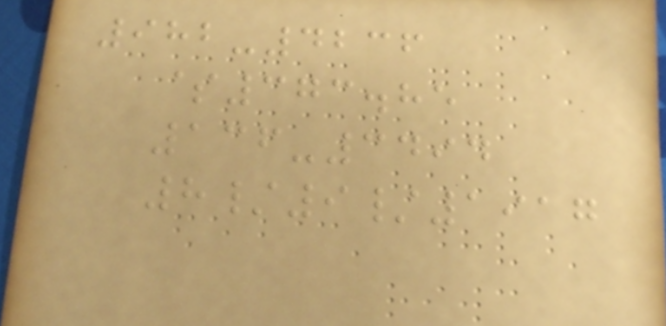982-4236
$373.85
136-3494
8/9/1917
